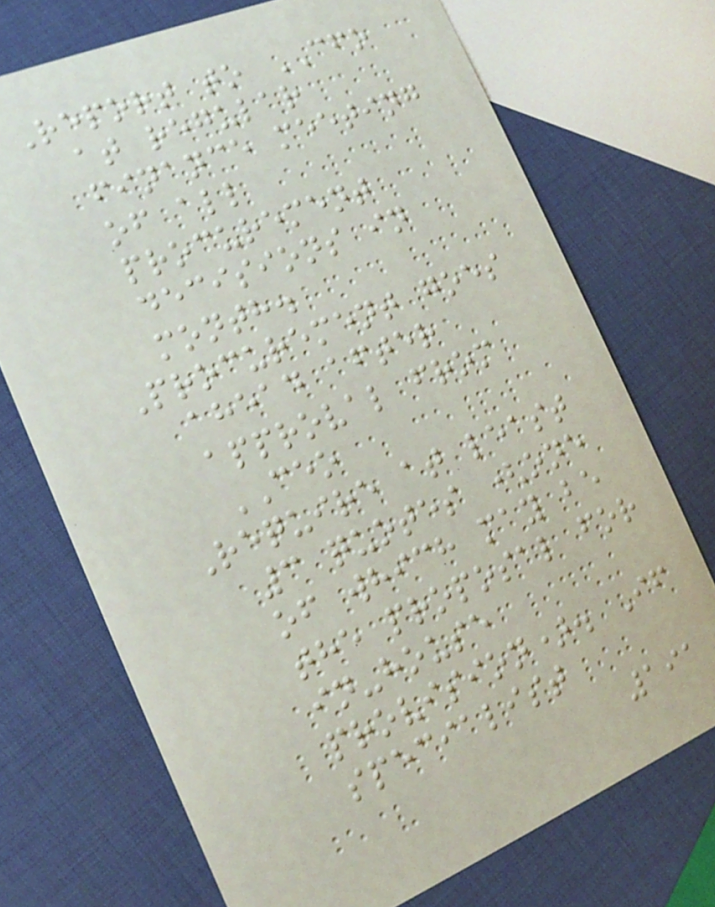Report to CFO
at regular
finance meeting
of all
procurement
decisions in
month.
Procurement goes
ahead after
approval from
CEO
Require at least
3 quotes (one
of which may be
the proposal for
in-house
provision). If
specialist
191
